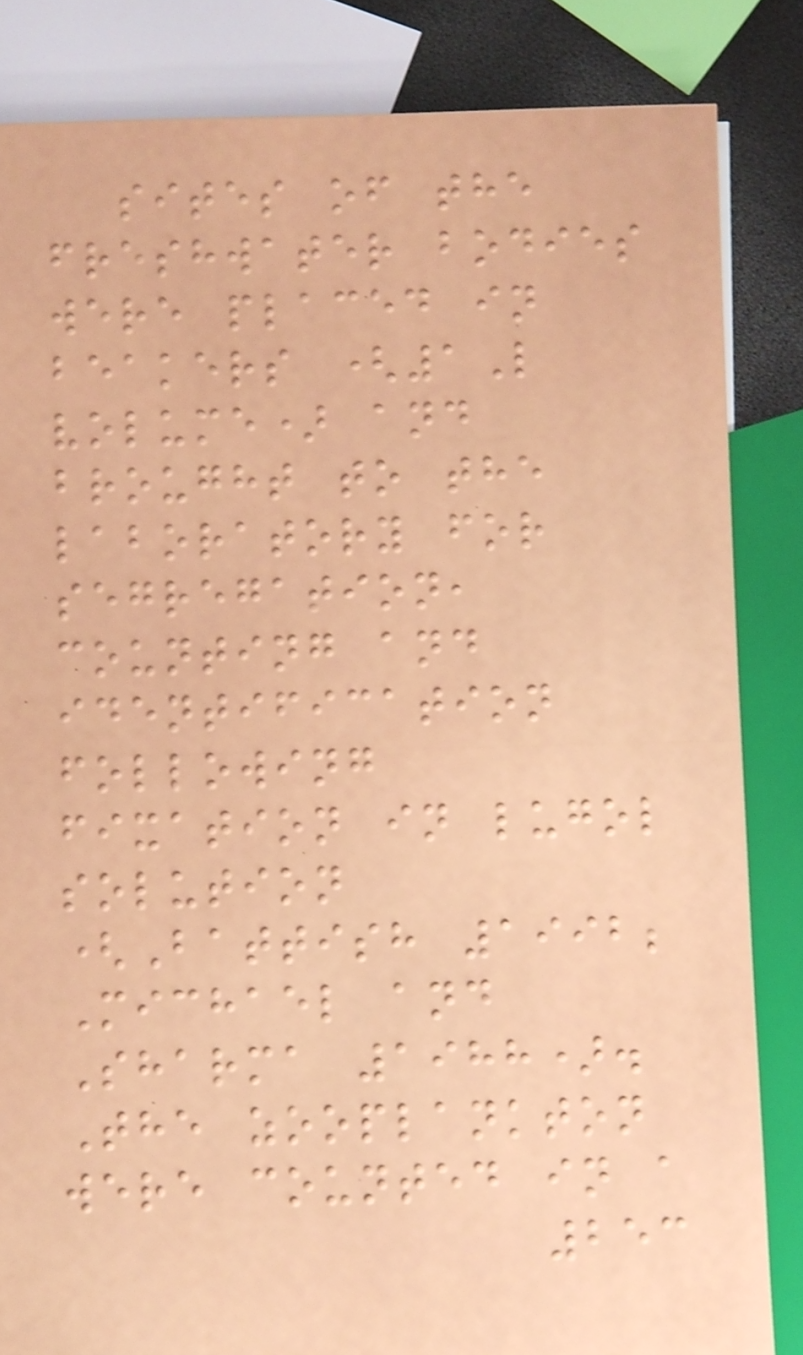sites of the
freshwater bodies
were placed in
beakers (1L
volume) and
brought to the
laboratory for
segregation,
counting and
identification
following
fixation in lugol
solution
(Battish 1992;
Michael and
Sharma 1988).
The zooplankton
were counted in a
253
